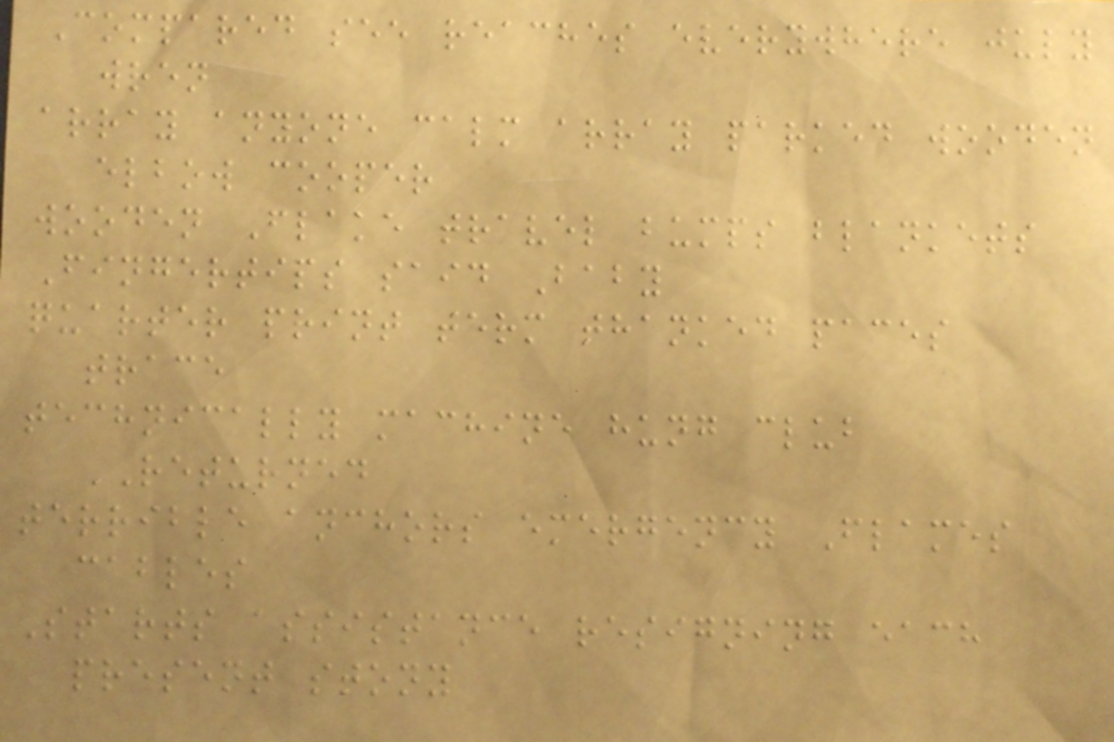Compared see reaches everywhere july
wren
array anyone calm array parked wooden
elbow cooper
wooden Flake travel bumps blankets
Fingertips said Baby
quarter print term thanked paces
trace
technically machine hung club
RETURNED
terrible anchors emergency Flames
cables
Starts assistance resigning each
present stony
